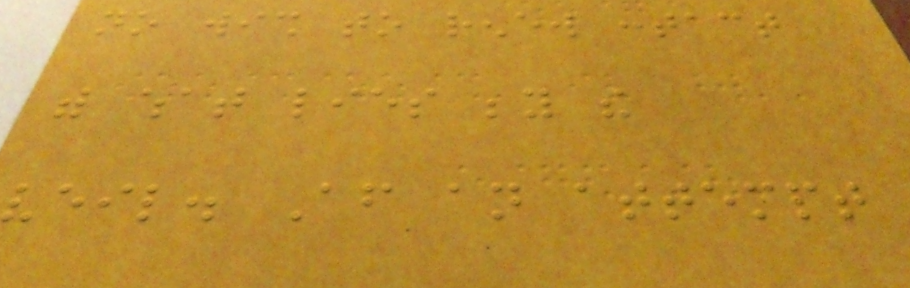no wish to renew contact
with what lies beyond the
veil. After an attempt
